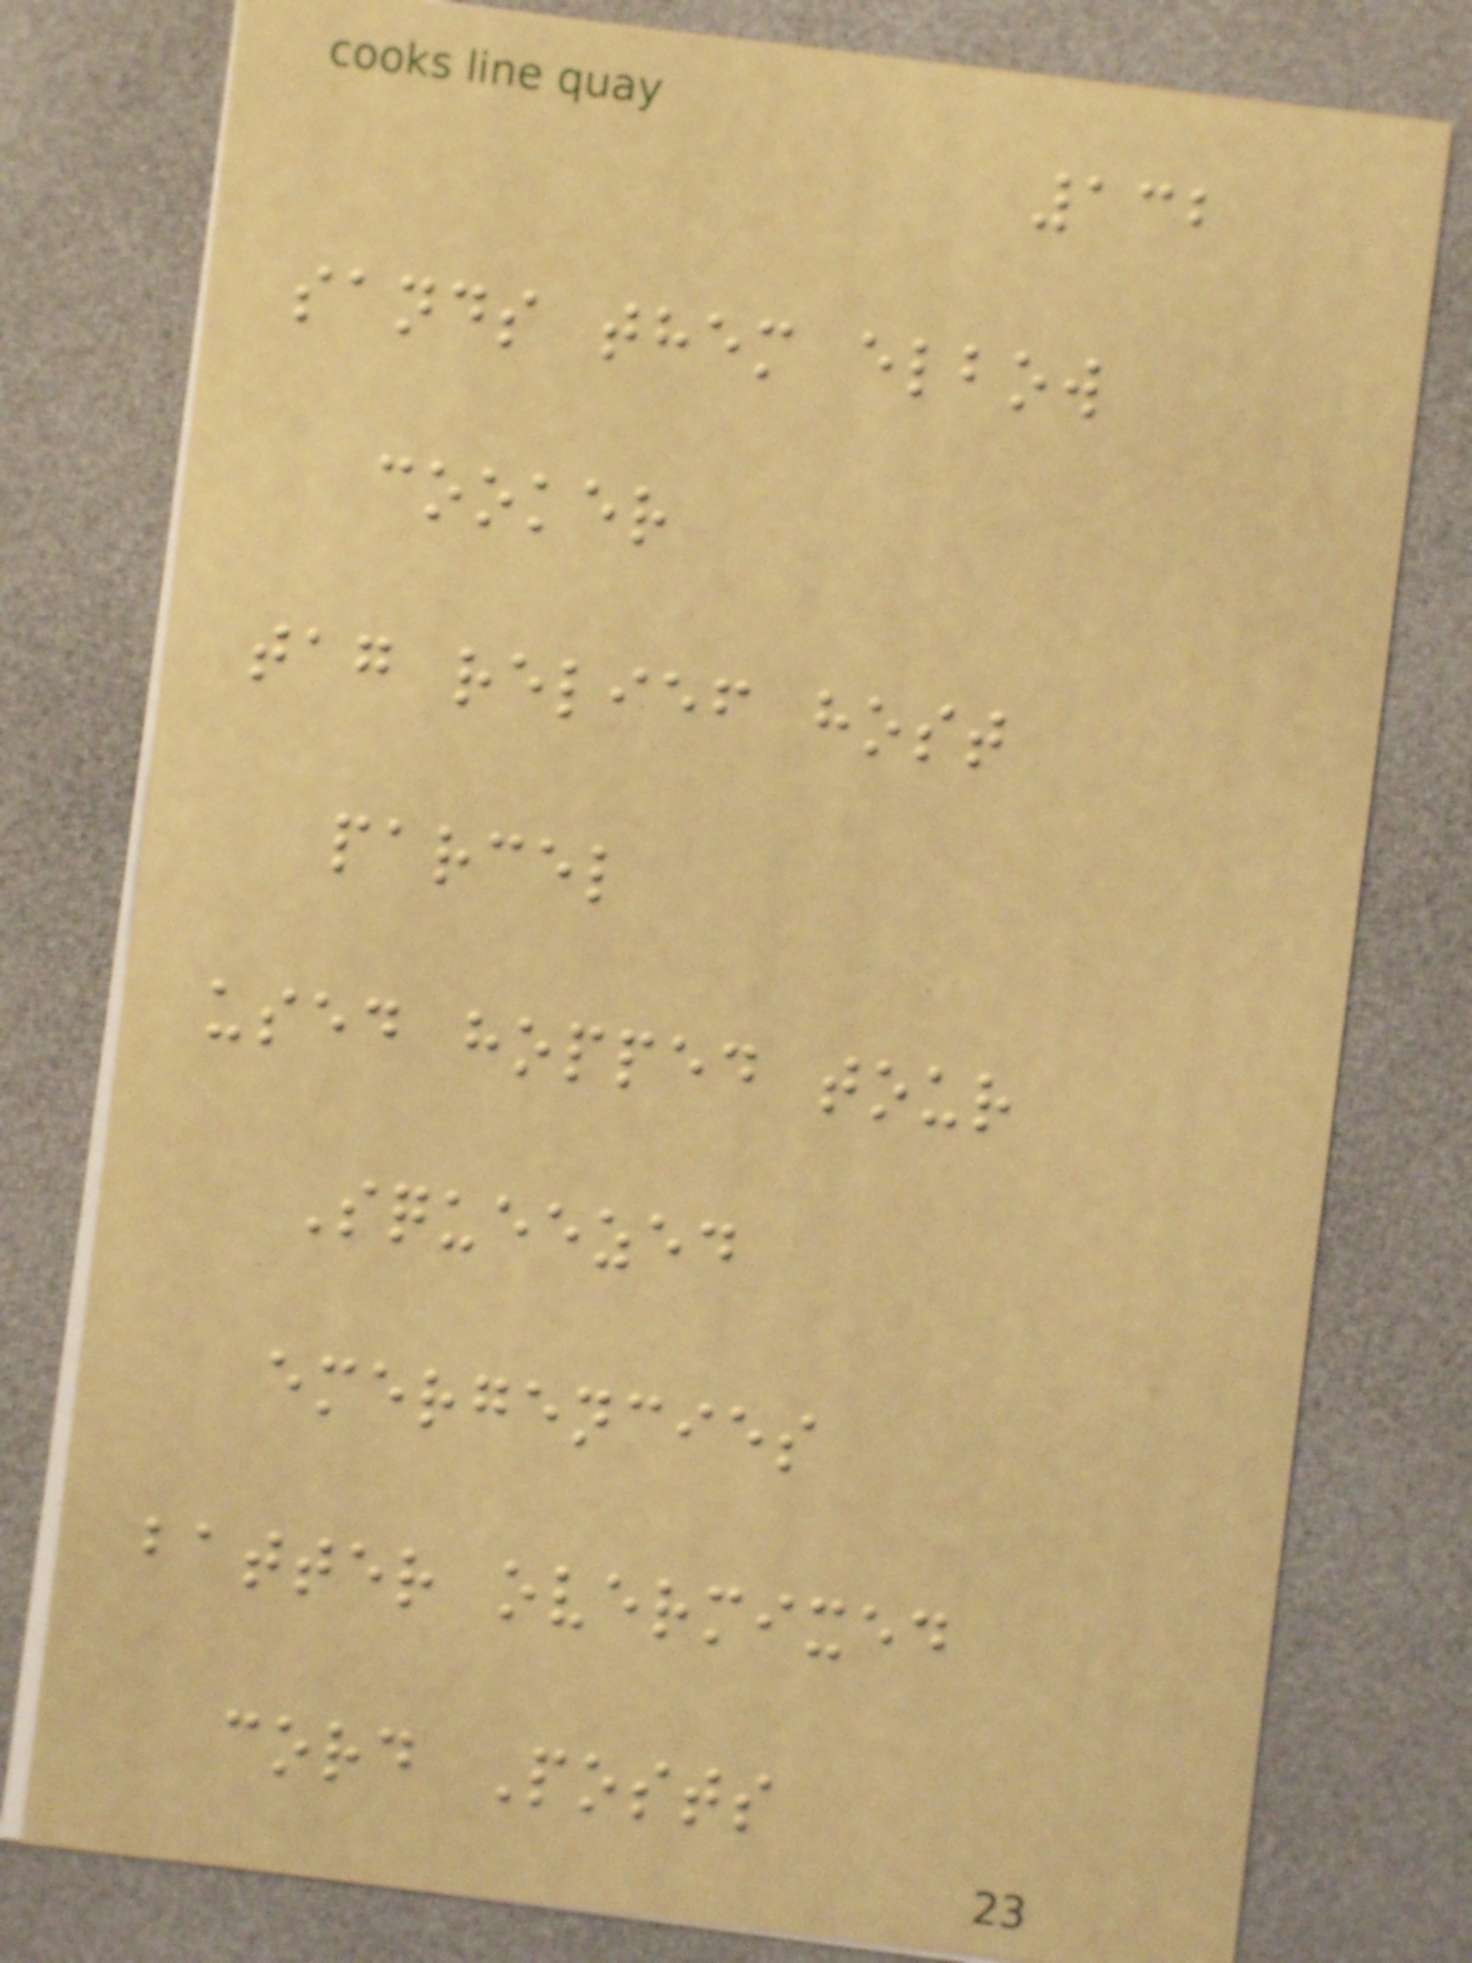132
sands them elbow
cooker
tag relief host
parcel
used hopped tour
Squeezed
emergencies
batter overmixed
cord Posts
